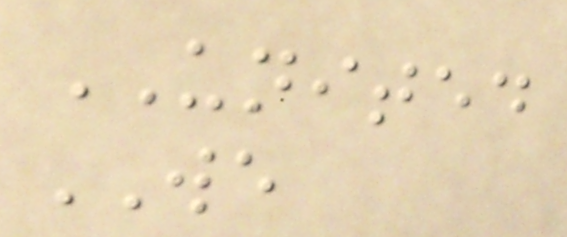UNITED
WE
